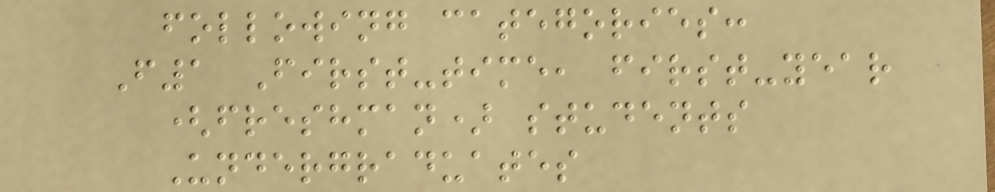following categories:
F1 First-time, first-year
(freshman) students
Undergraduates
